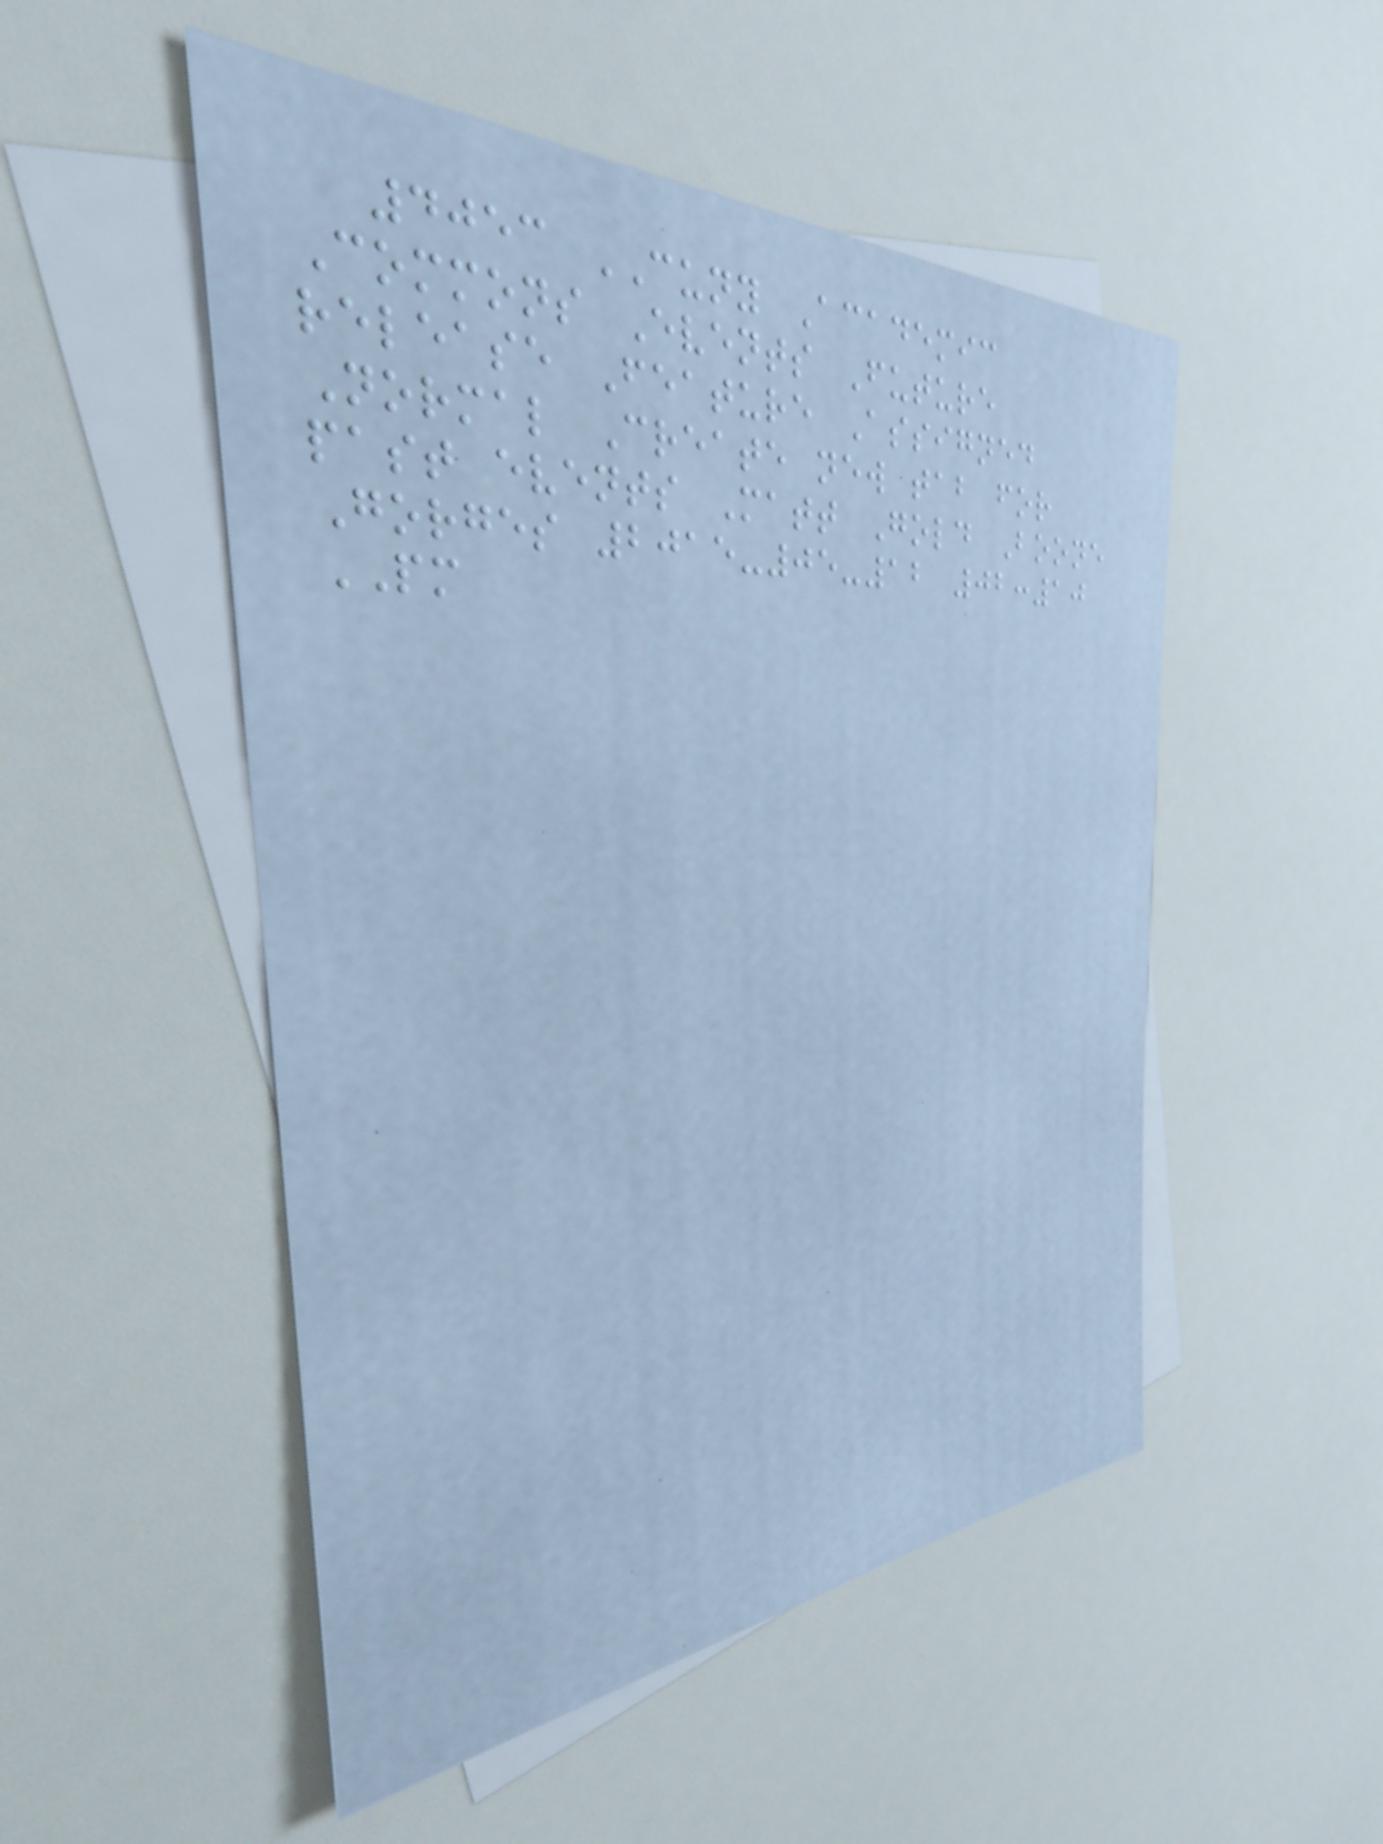4053 CUNY Academic
Commons Events Future
release Feature Assigned
Normal Create new tab for
past events Matt Gold Boone
Gorges 2015-05-12 02:10
PM
